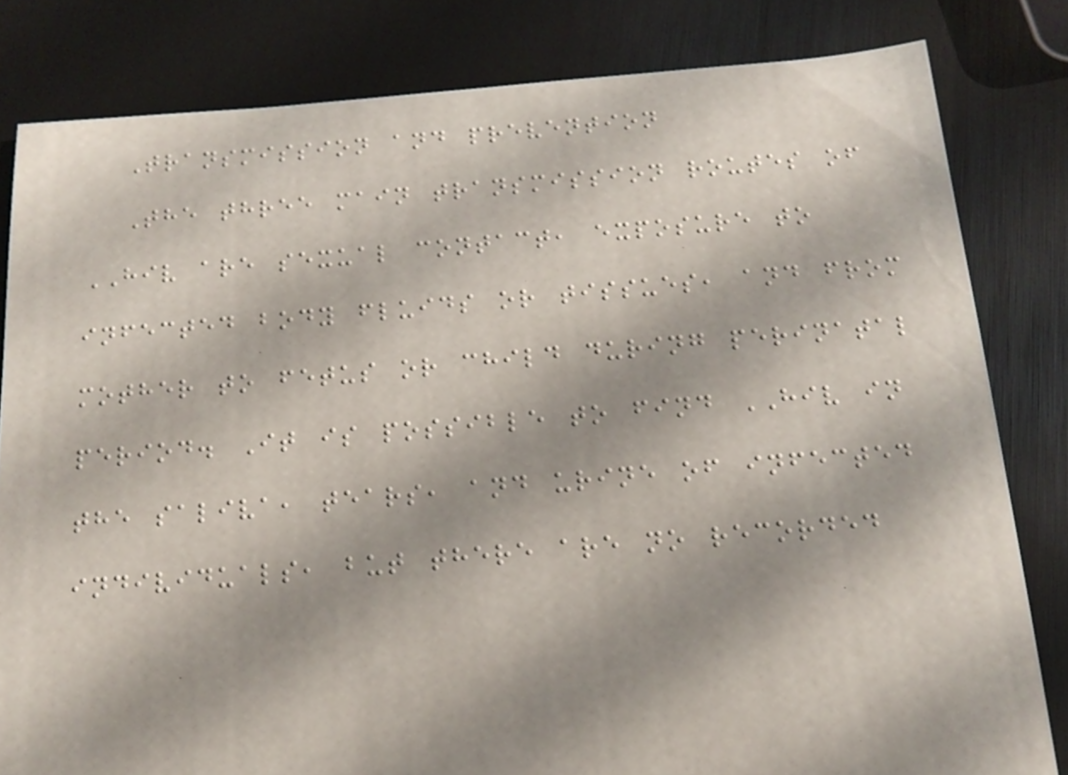Transmission and prevention
The three main transmission routes of
HIV are sexual contact, exposure to
infected body fluids or tissues, and from
mother to fetus or child during perinatal
period. It is possible to find HIV in
the saliva, tears, and urine of infected
individuals, but there are no recorded
